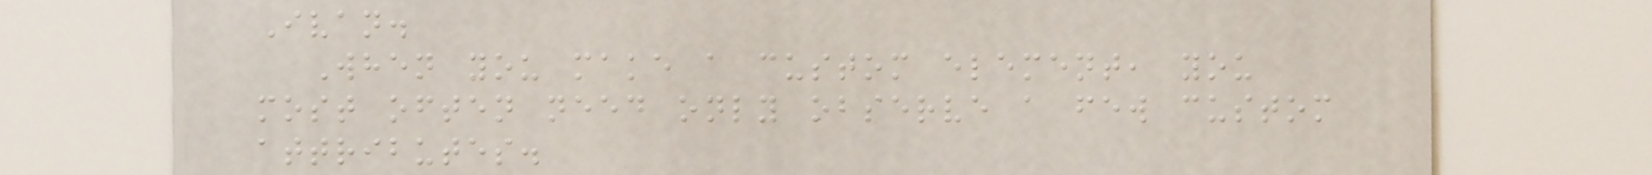Ivan.
When you make a custom element, you
most often need only observe a few custom
attributes.
